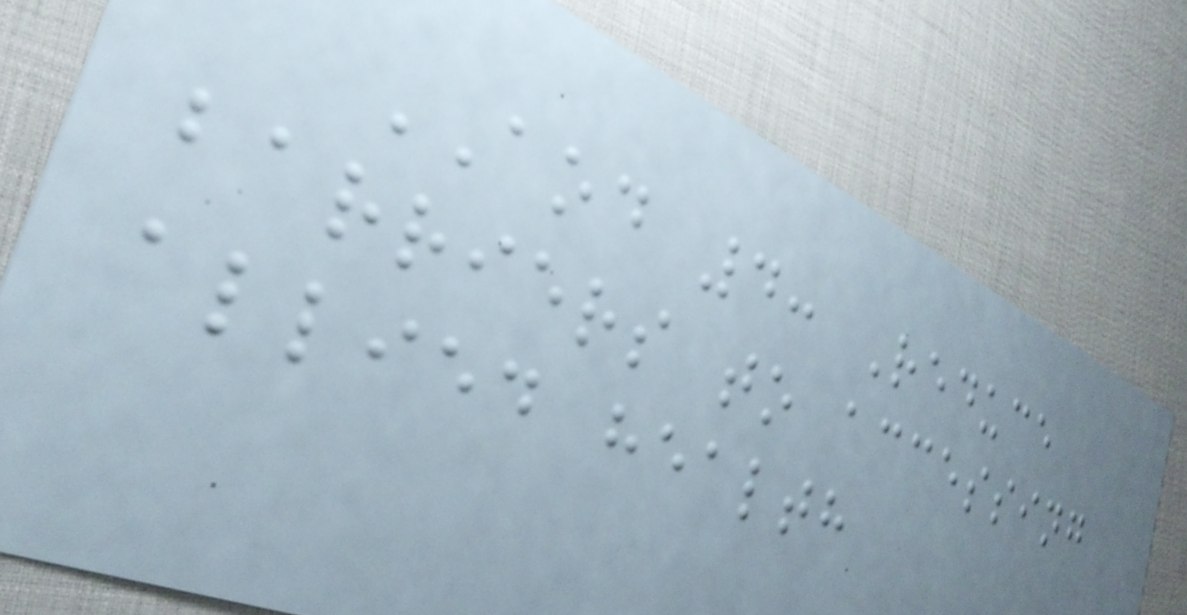AOD 4: Reduce
barriers to accessing
allied health
